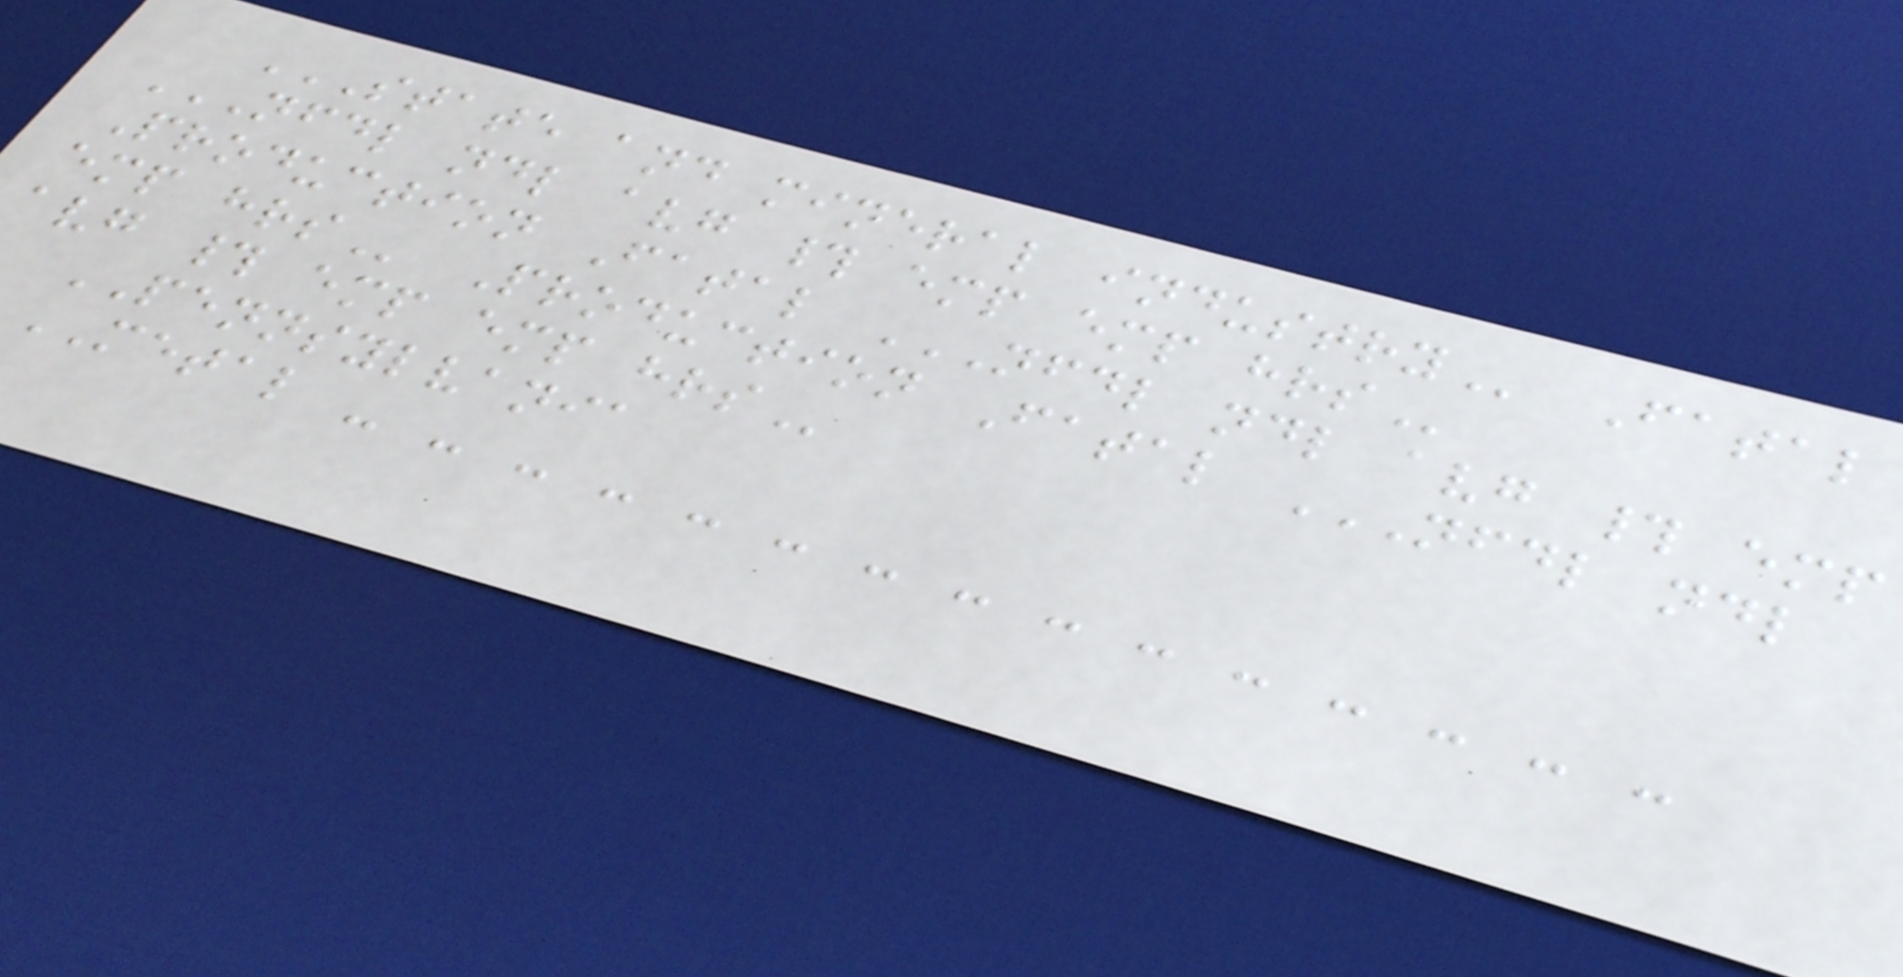STATE AND MINERAL INDUSTRY Fatal
NFDL NDL AVG # EMP EMP HRS
Production Fatal NFDL NDL AVG # EMP
EMP HRS Production Fatal NFDL NDL
AVG # EMP EMP HRS
PENNSYLVANIA
METAL - - - - - - - - - - - - - - -
